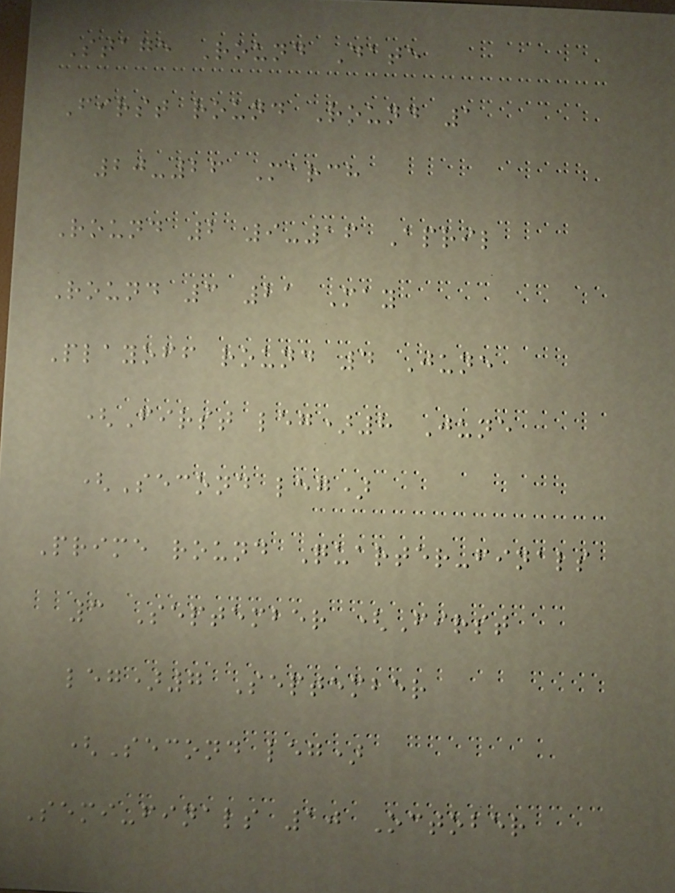Stage Round Date
First round Round 1
20-26 March
Round 2 9-16 April
Round 3 21 May
Playoff round 4 June
(First leg)8 June
(Second leg)
Prime round Quarter-finals
3 September (First
leg)7 September
(Second leg)
Semi-finals 10 October
